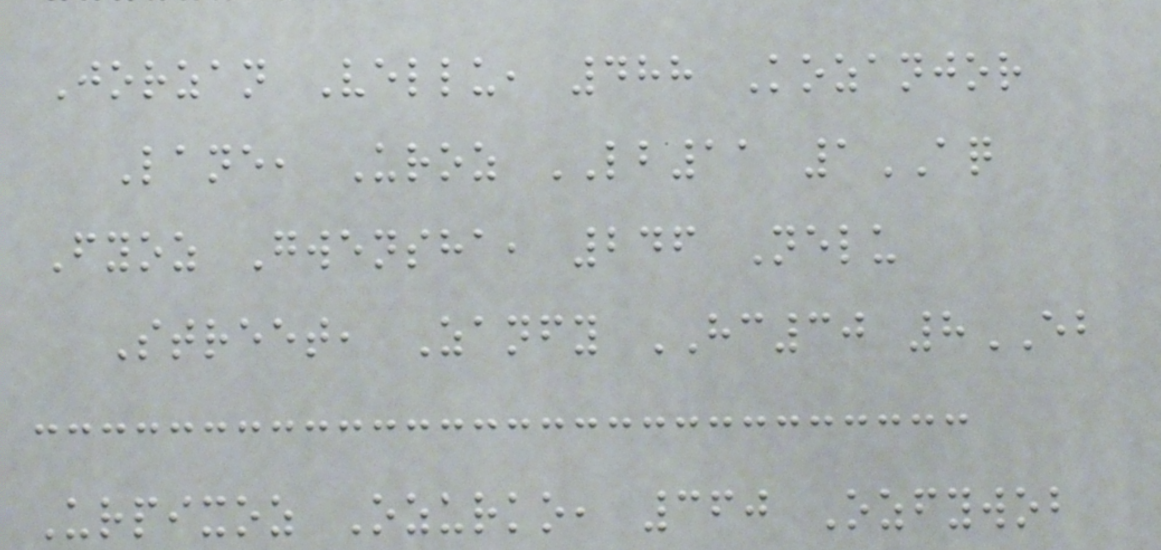Jorzan Vellu, 488 Kozanjor
Lane, Uroz LB11 1AQ
Fyoz Gwensha, 246 Nelu
Street, Zanfy HC30 8EB
Urpixoz Ozurko, 360 Ozfywob
